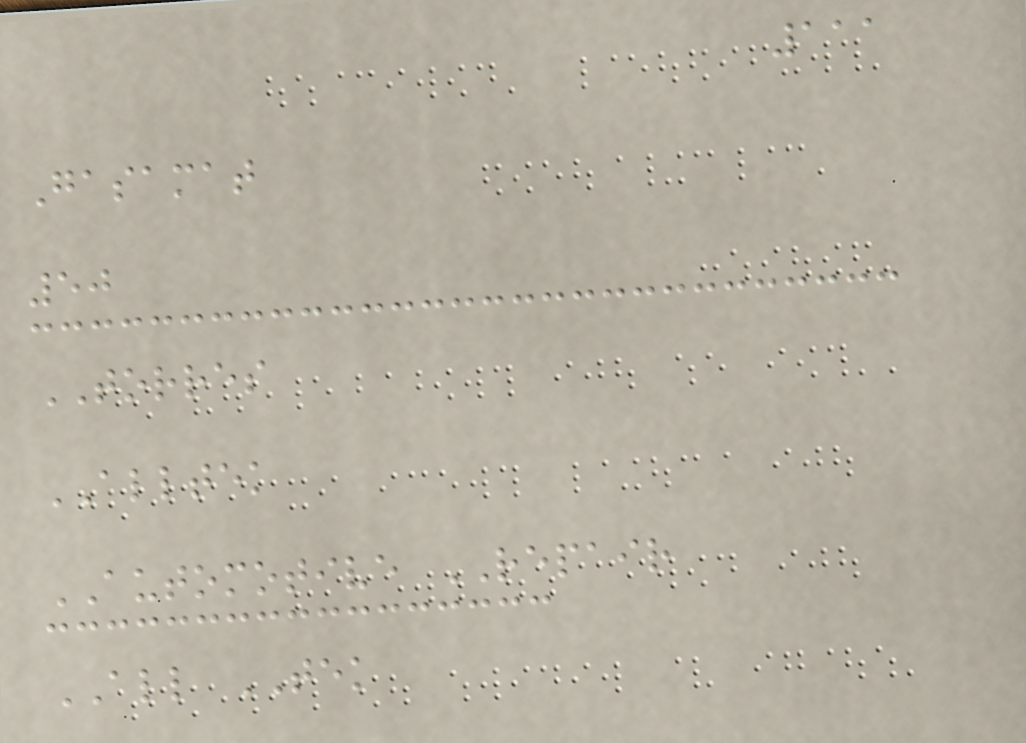111
Gasamat
50
TORRES
ALLTEK
AUTOMOTIVE REPAIR
ALL TEK
